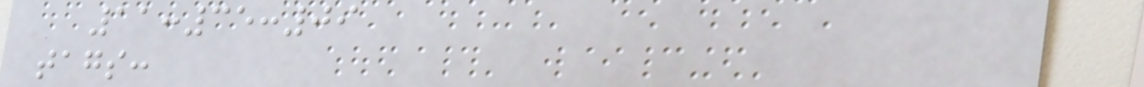11:35:09
tags:
